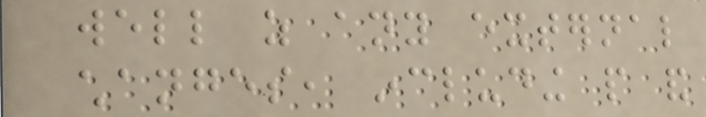well as any external
changes, including people and
